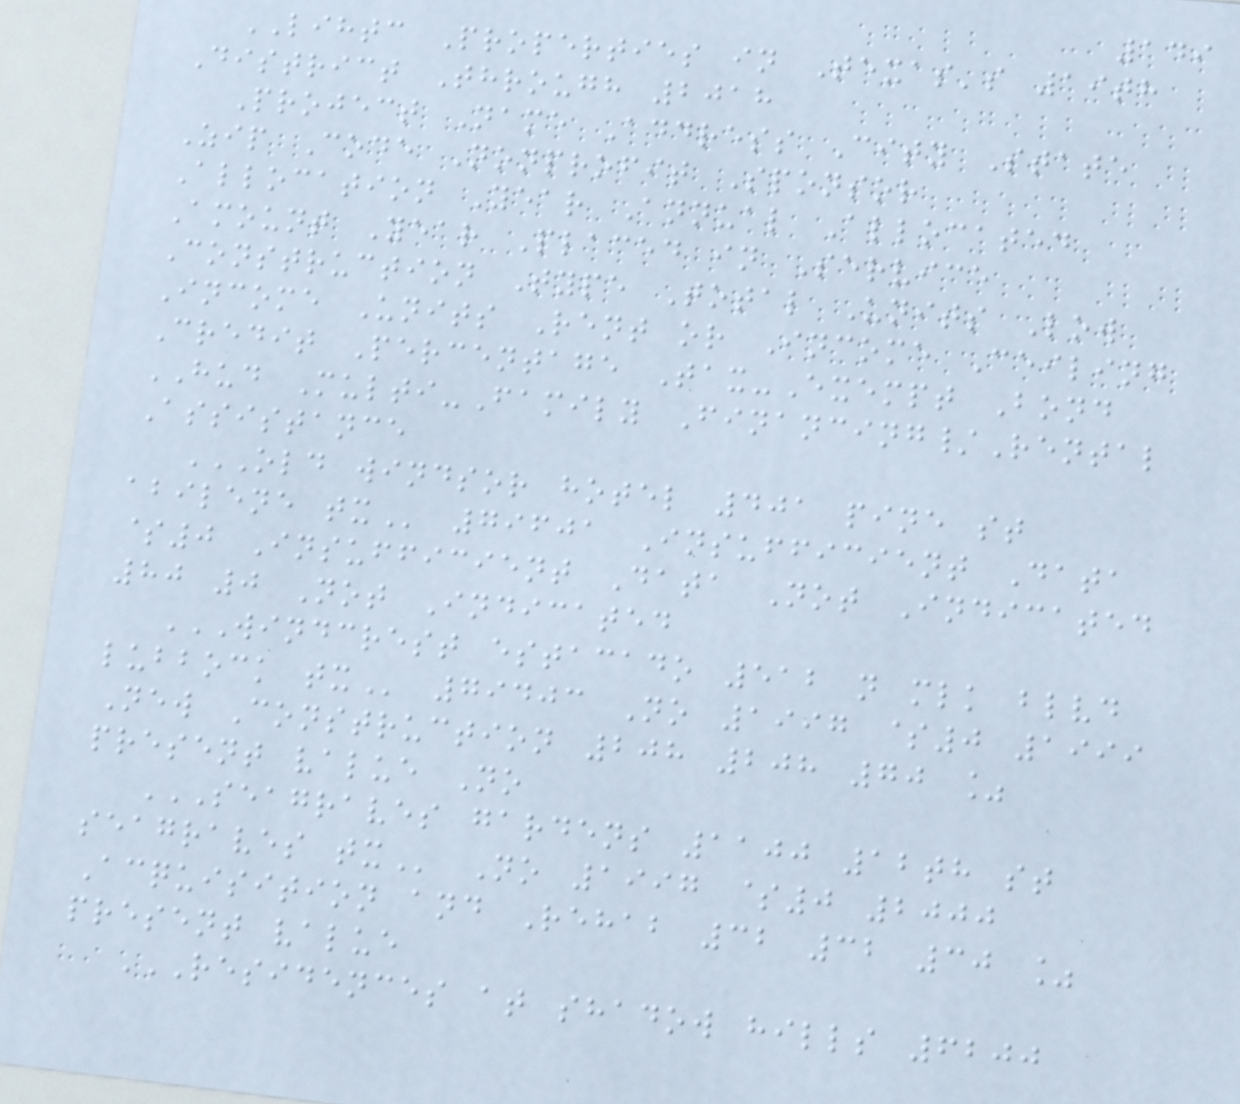149
LIHTC Properties in Texas's 19th
District Through 2018
Project Name Address City State
Zip Code Nonprofit Sponsor
Allocation Year Annual Allocated
Amount Year Placed in Service
Construction Type Total Units Low
Income Units Rent or Income Ceiling
Credit Percentage Tax-Exempt Bond
HUD Multi-Family Financing/Rental
Assistance
OLD WINDSOR HOTEL 401 PINE ST
ABILENE TX 79601 Insufficient Data
$0 Insufficient Data Not Indicated
80 0 Not Indicated
WINDCREST ESTACADO 512 N MLK BLVD
LUBBOCK TX 79403 No 1997 $0 1999
New Construction 208 208 70 %
present value No
SEAGRAVES GARDENS 1100 12TH ST
SEAGRAVES TX No 1997 $0 2000
Acquisition and Rehab 32 32 30 %
present value
RESIDENCES AT SHADOW HILLS 6200
